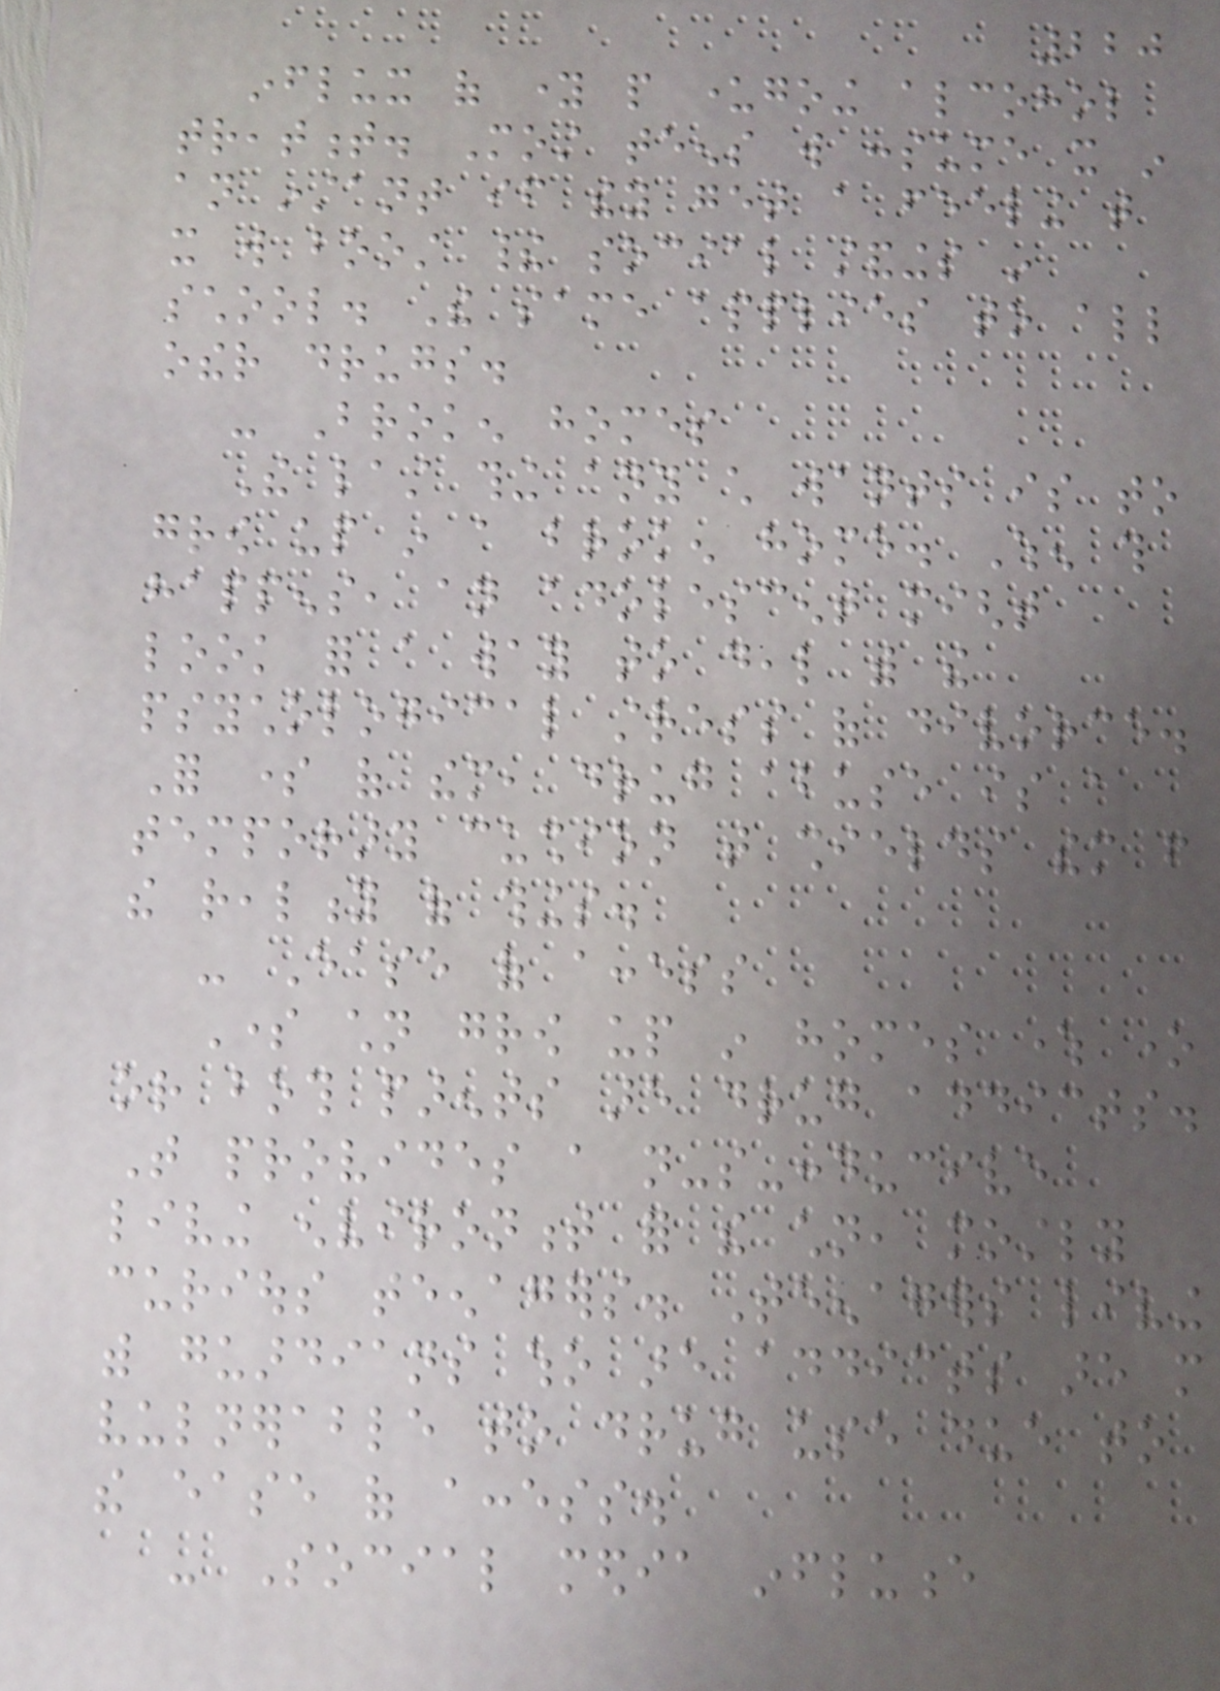220
influx of young people undergoing alcohol
treatment. Most teens will consume it in
an instant if they get a feeling that
it will boost their social standings in
school. The same applies to all
other drugs.
- Broken homes
The last thing any child wants is to
grow up in a broken home. When this
happens, an adolescent might
look for a way to deal with the
psychological stress of divorce.
For some of them, drug abuse is a
temporary cushion that shields them from
the reality of things.
- Ease of access
Some children grow up in homes where one
or both parents are drug addicts.
That provides a not-so-conducive
living environment for the children, mostly
curious teenagers. Teenagers living
with guardians who are addicts are more
vulnerable to drug use due to
the ease of access.
- Social media influence
